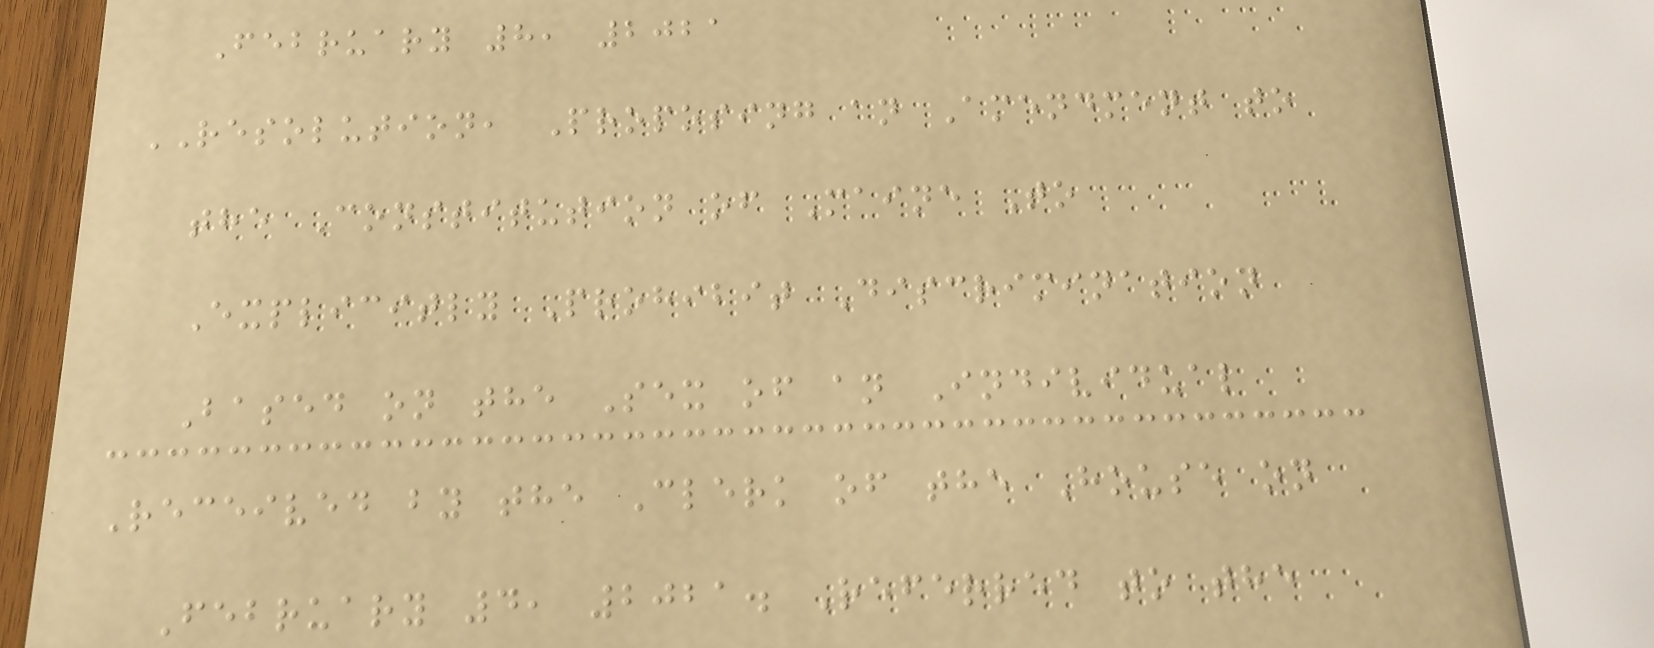February 8, 2021
RESOLUTION, Proposing an Amendment to
the Constitution of Maine To
Explicitly Prohibit Discrimination
Based on the Sex of an Individual
Received by the Clerk of the House on
February 4, 2021. Referred to the
